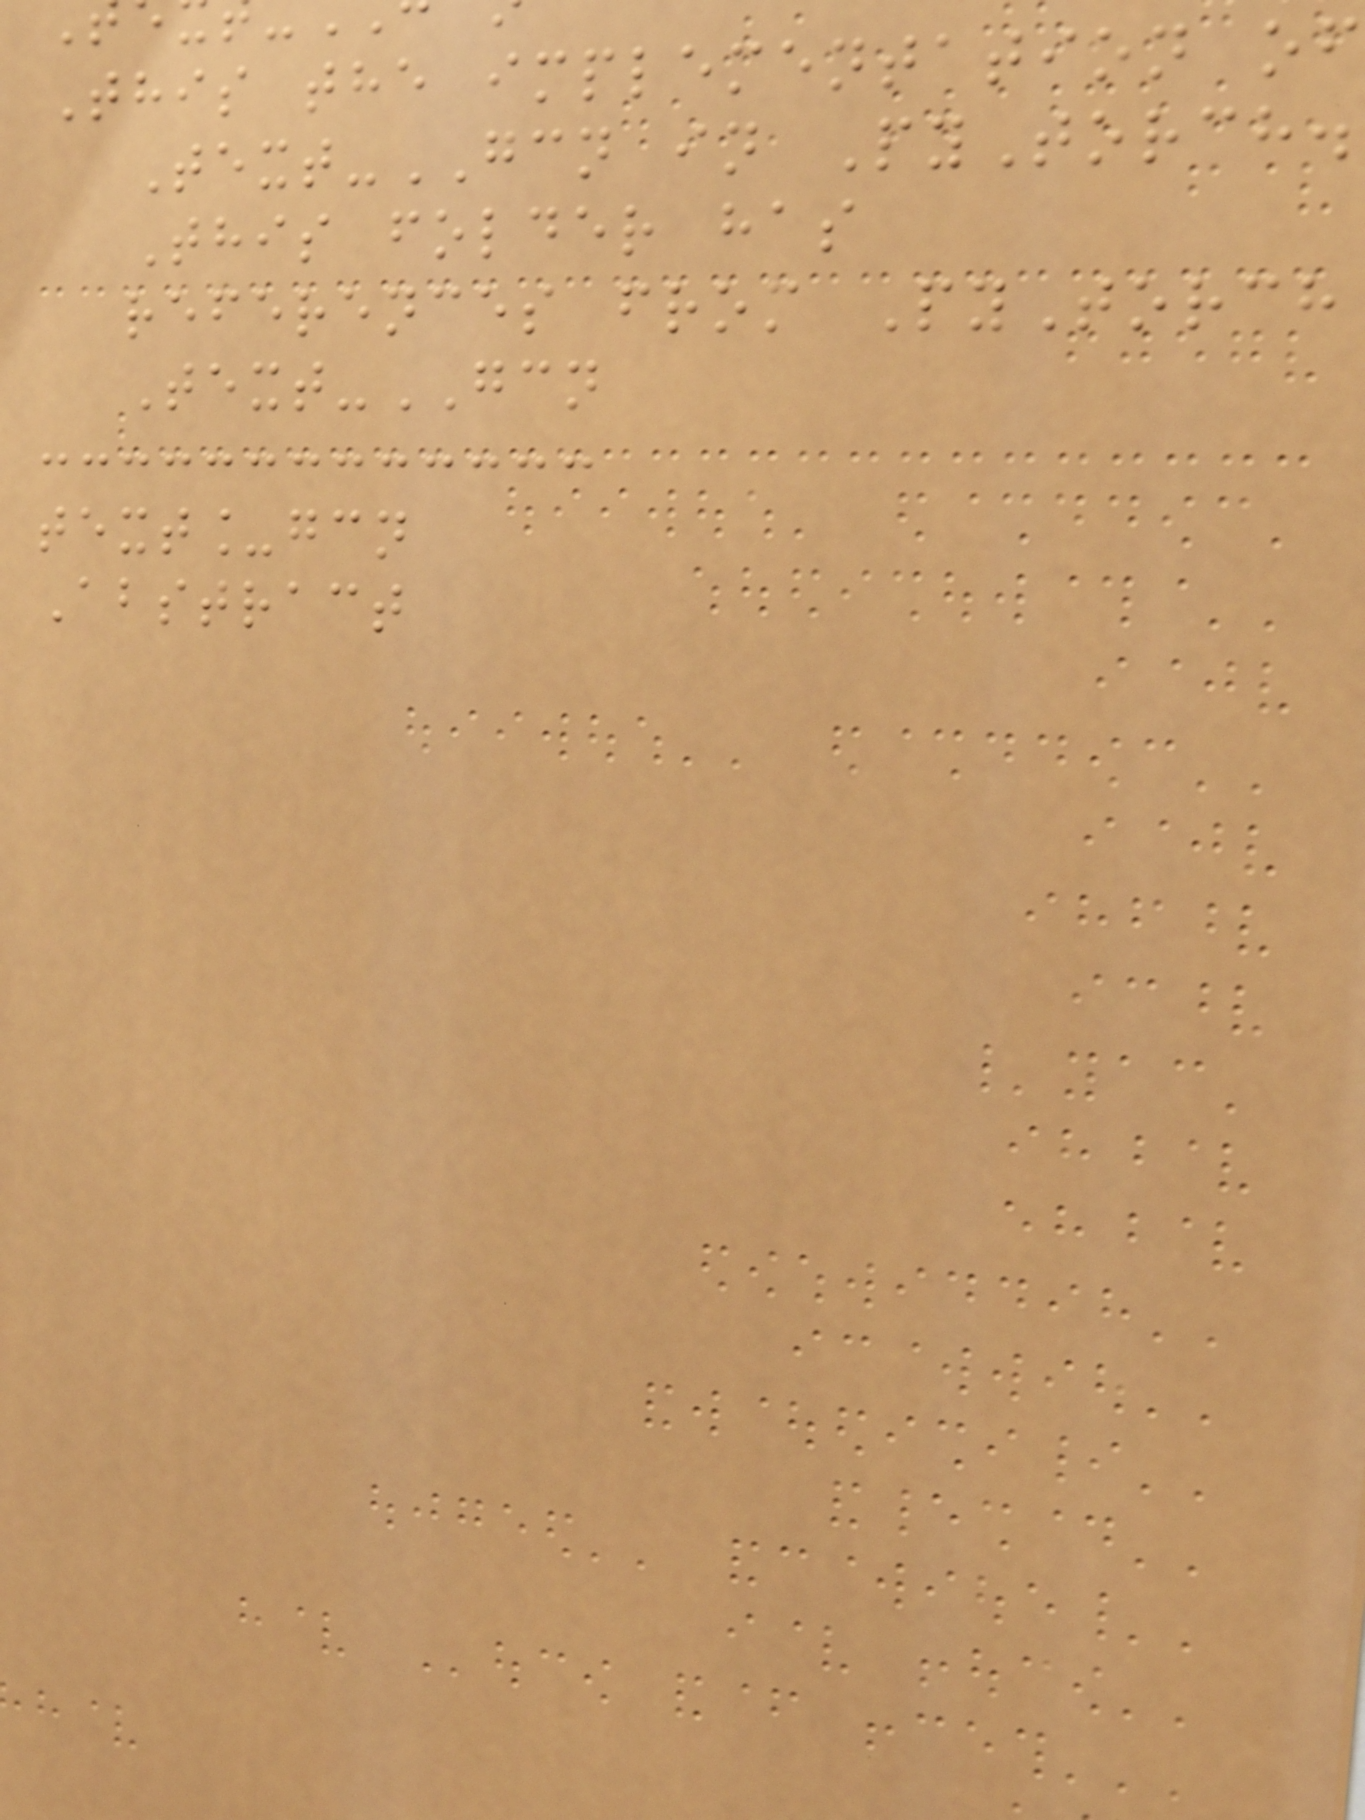This the implementation of
Text-GCN in PyTorch.
This folder has
references from PyTorch
Text-GCN
text_gcn
Abstract
